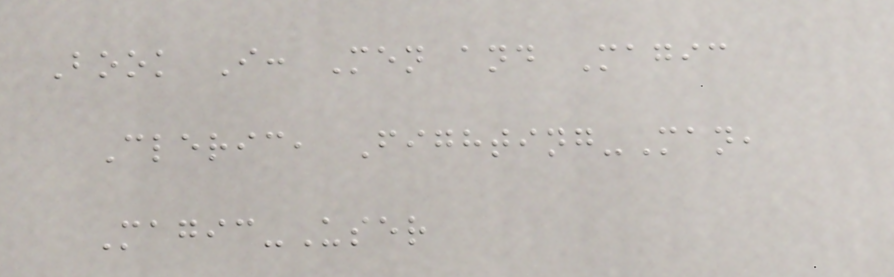Book I: Men and Magic
Cleric, Fighting-Man,
Magic-User
